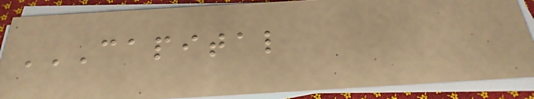CAPITAL
